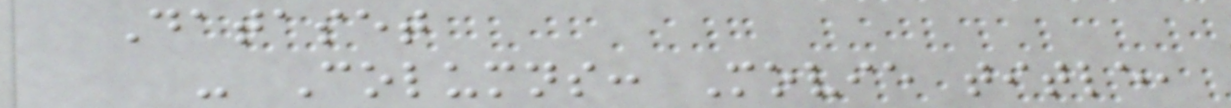Dataset
- Columns: Movie title,
